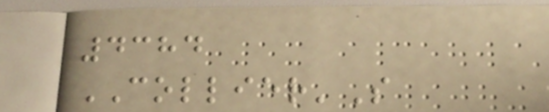4384
COLLIER'S
